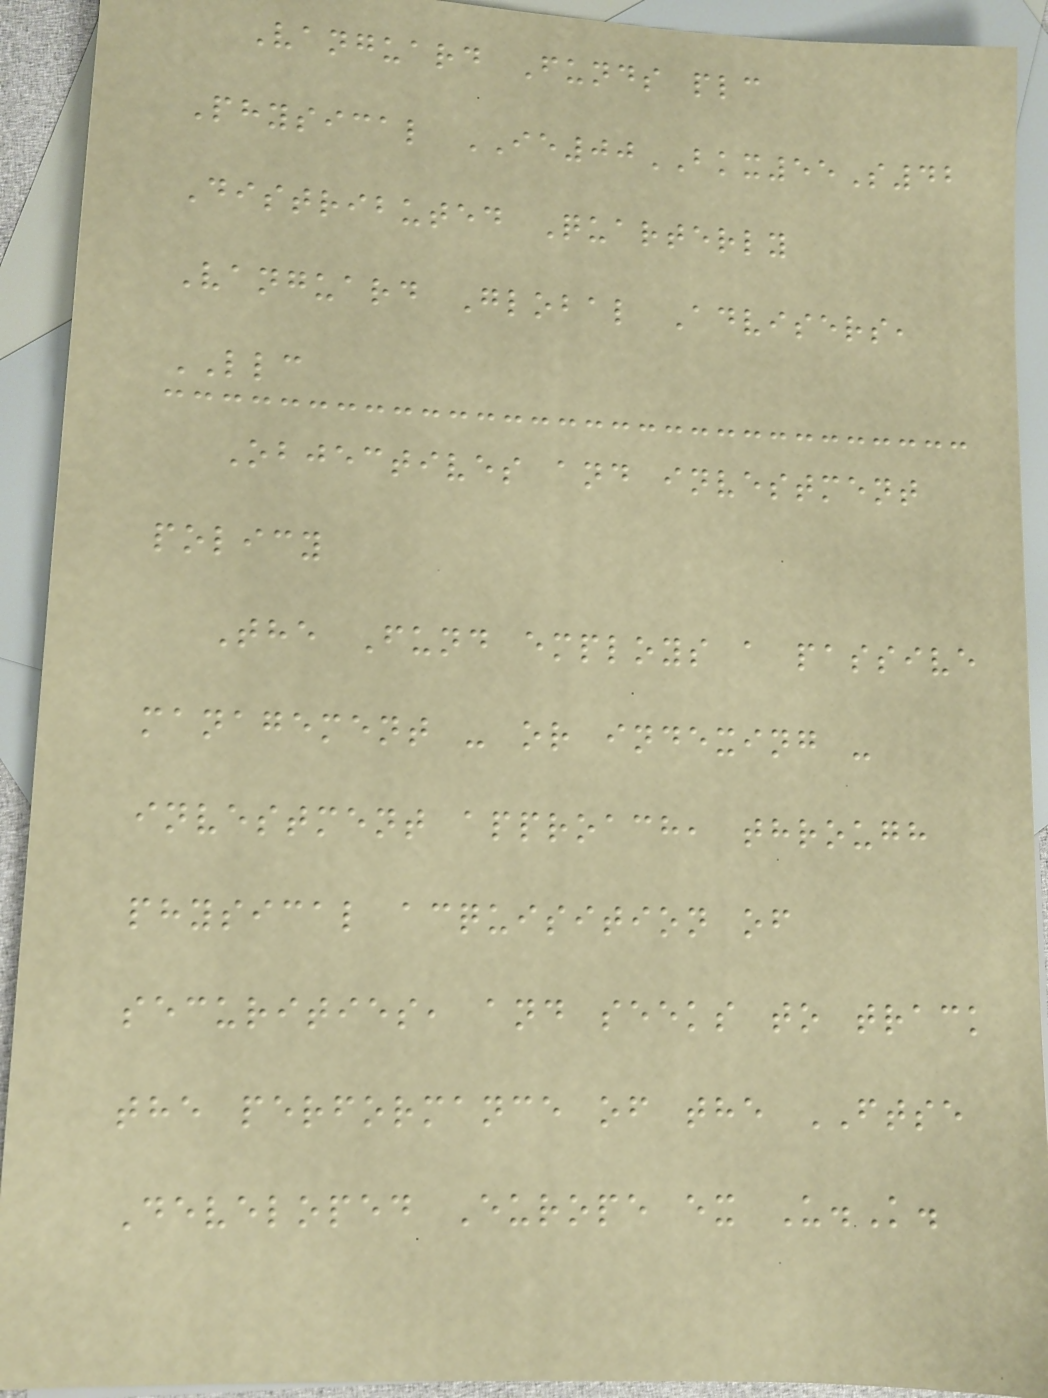Vanguard Funds plc
Physical IE00BKX55S42
Distributed Quarterly
Vanguard Global Advisers,
LLC
Objectives and investment
policy
The Fund employs a passive
management - or indexing -
investment approach, through
physical acquisition of
securities, and seeks to track
the performance of the FTSE
Developed Europe ex U.K.
